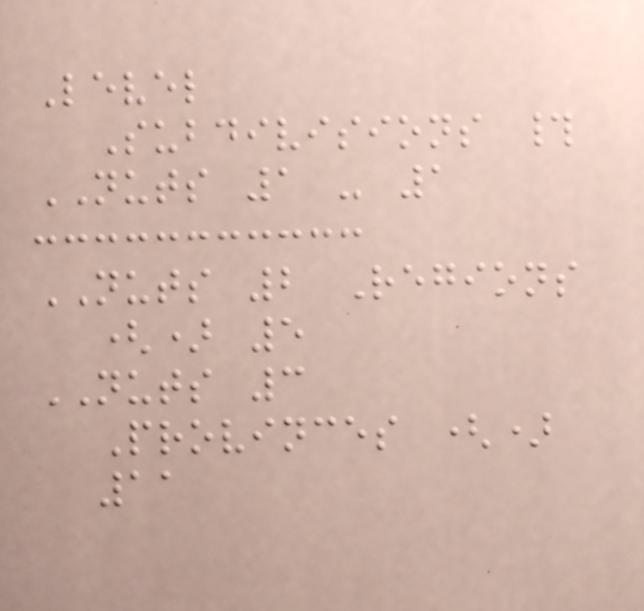Level
Subdivisions #
NUTS 1 - 1
NUTS 2 Regions
() 5
NUTS 3
Provinces ()
11
